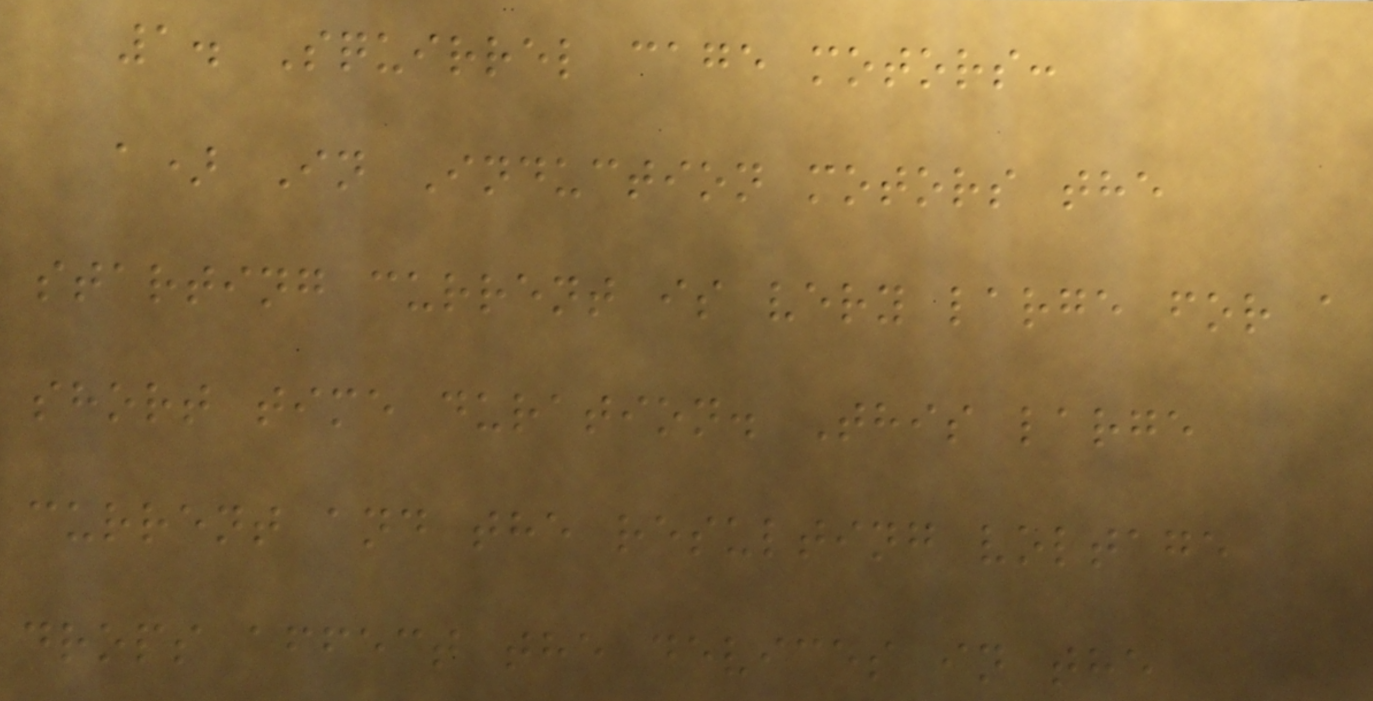1. Squirrel cage motors:
a) In Induction motors the
starting current is very large for a
short time duration. This large
current and the resulting voltage
drops affect the devices in the
